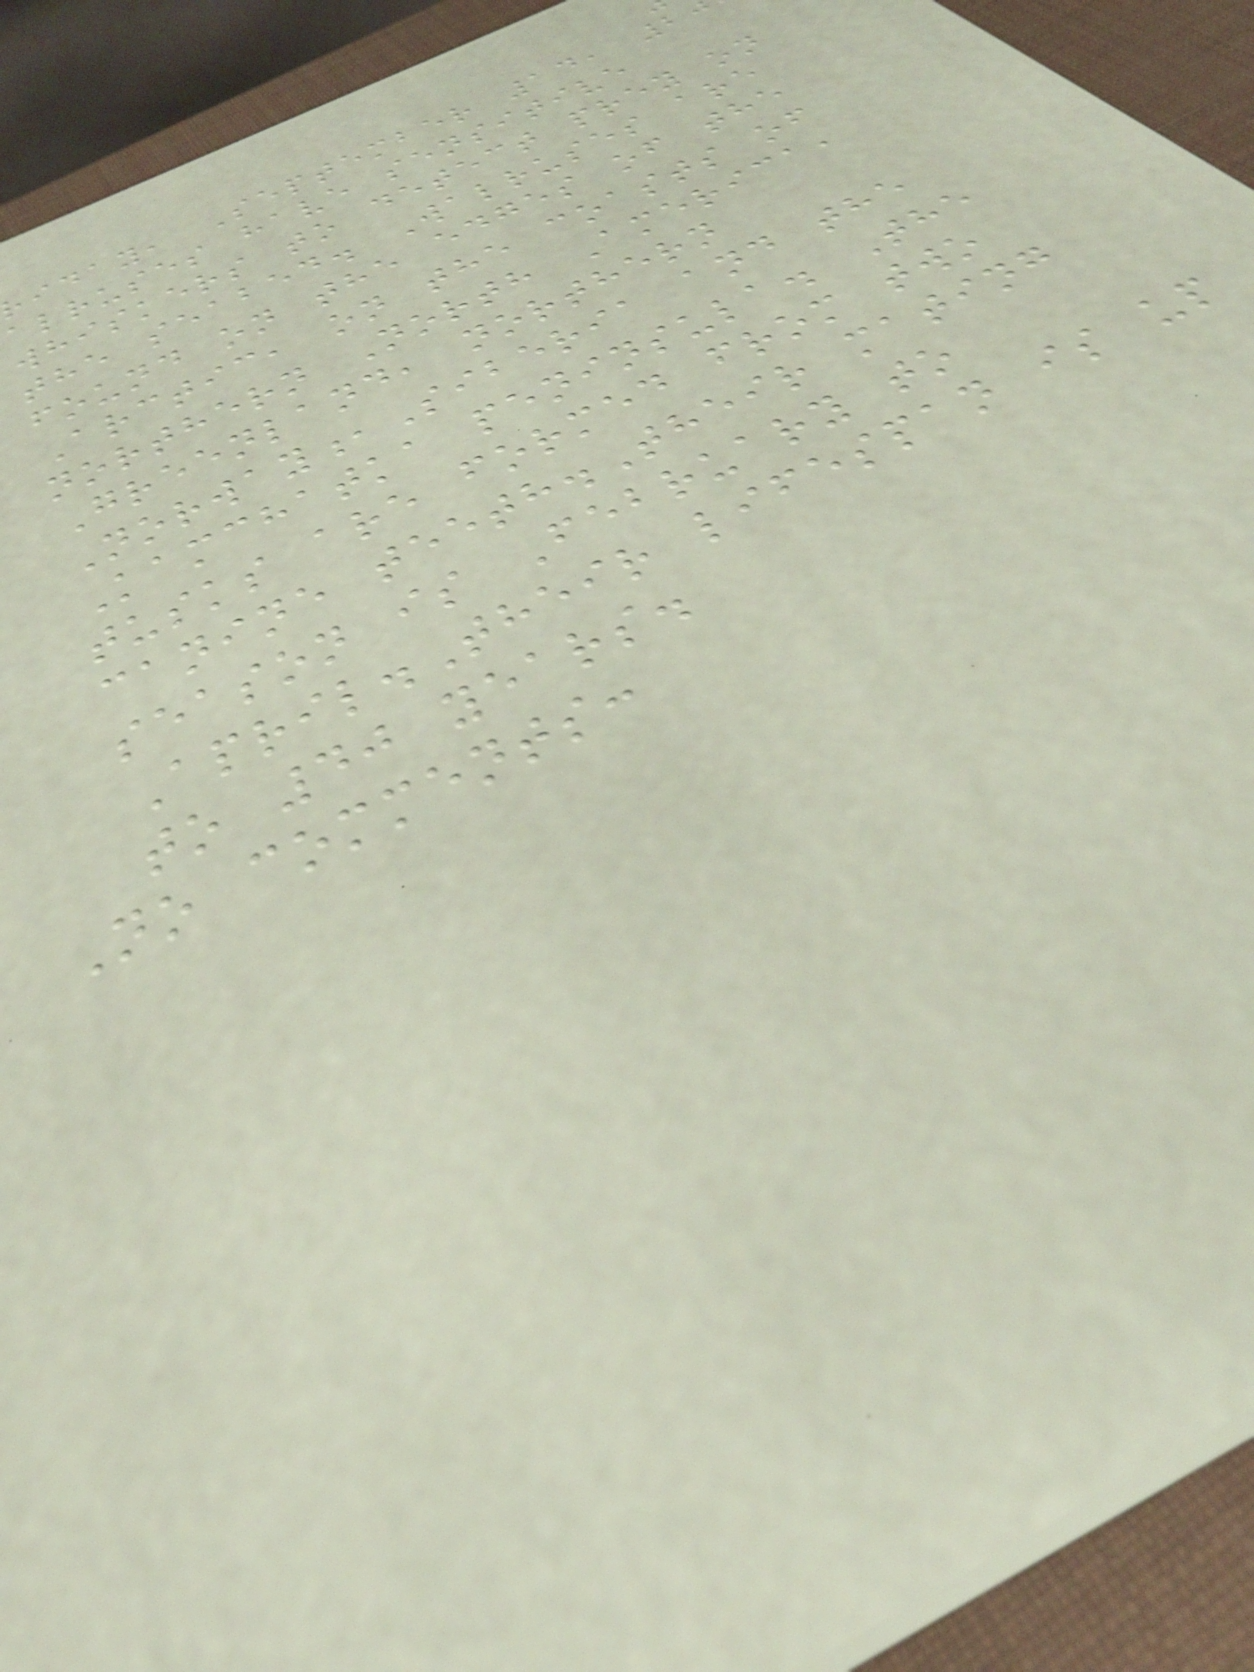iday, September 14, 2
alruses have sensitive
whiskers to detect prey on
the seabed. Walruses are
found on the edges of the
Arctic, on the coasts of
northern North America,
Greenland, northern
Norway,Siberia and the
Kamchatka peninsula. The
tusks are formed from two
canine teeth.Their mating
season is February to
April.Their lifespan is up
to 40 years.
No comments:
